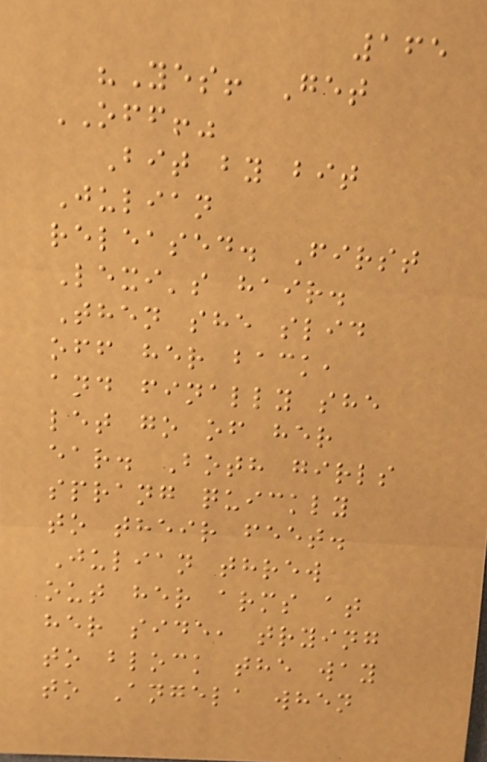165
"Yes! Get
OFF!"
Bit by bit
Julian
released. First
Lexi's hair.
Then she slid
off her back,
and finally she
let go of her
ear. Both girls
sprang quickly
to their feet.
Julian threw
out her arms at
her side, trying
to block the way
to Angela when
